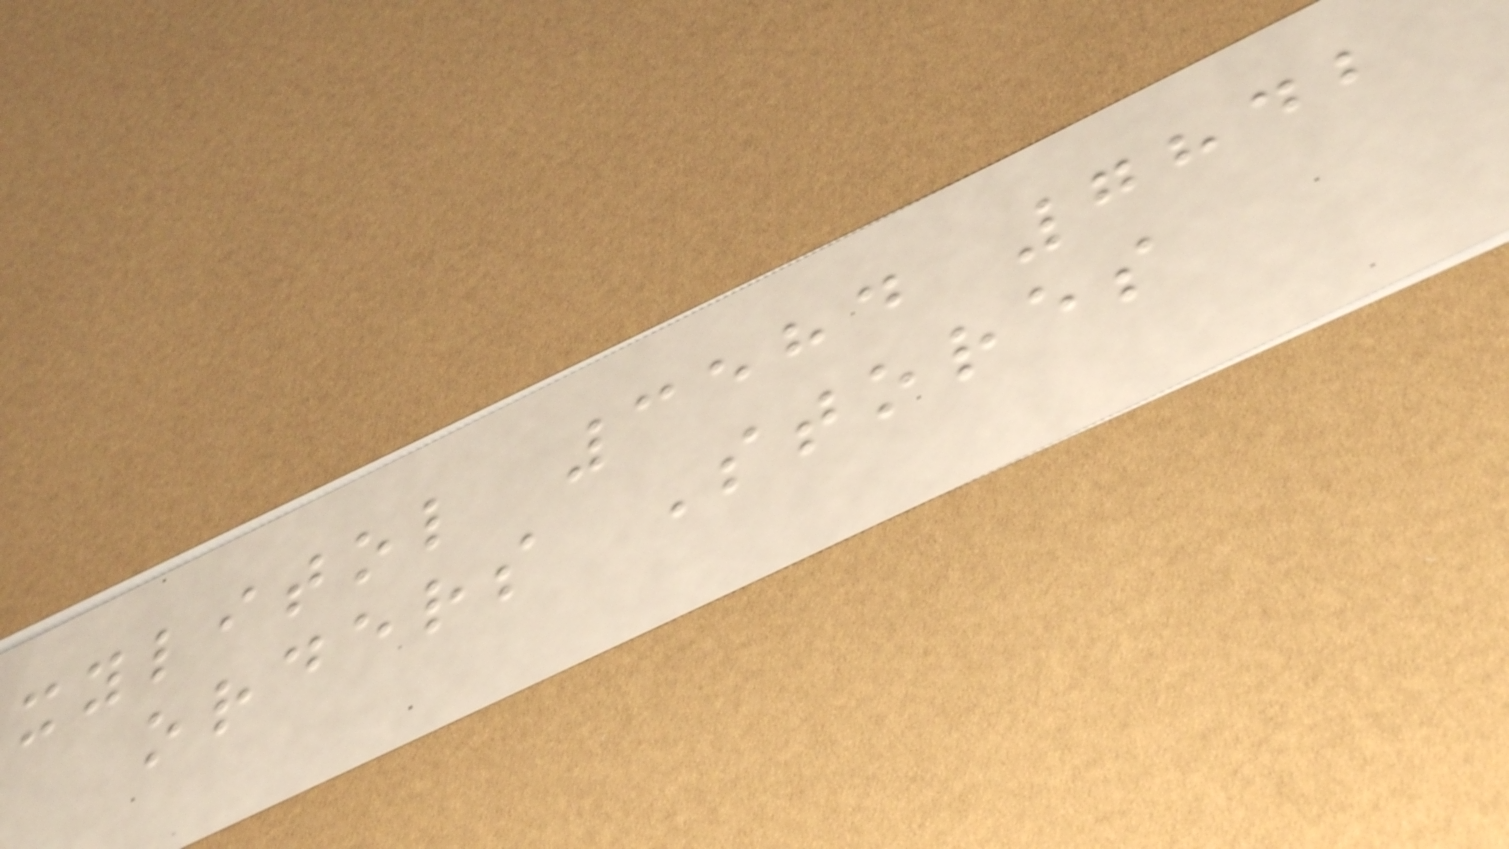xylitol 3584 7842
orders Stores
